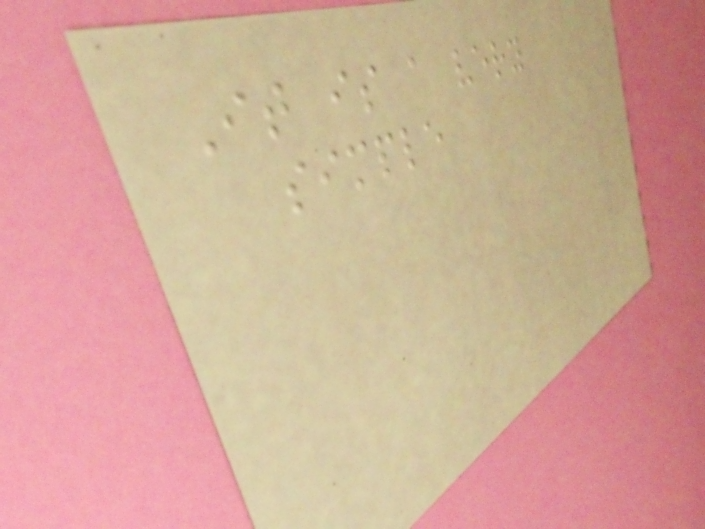It is a very
simple
